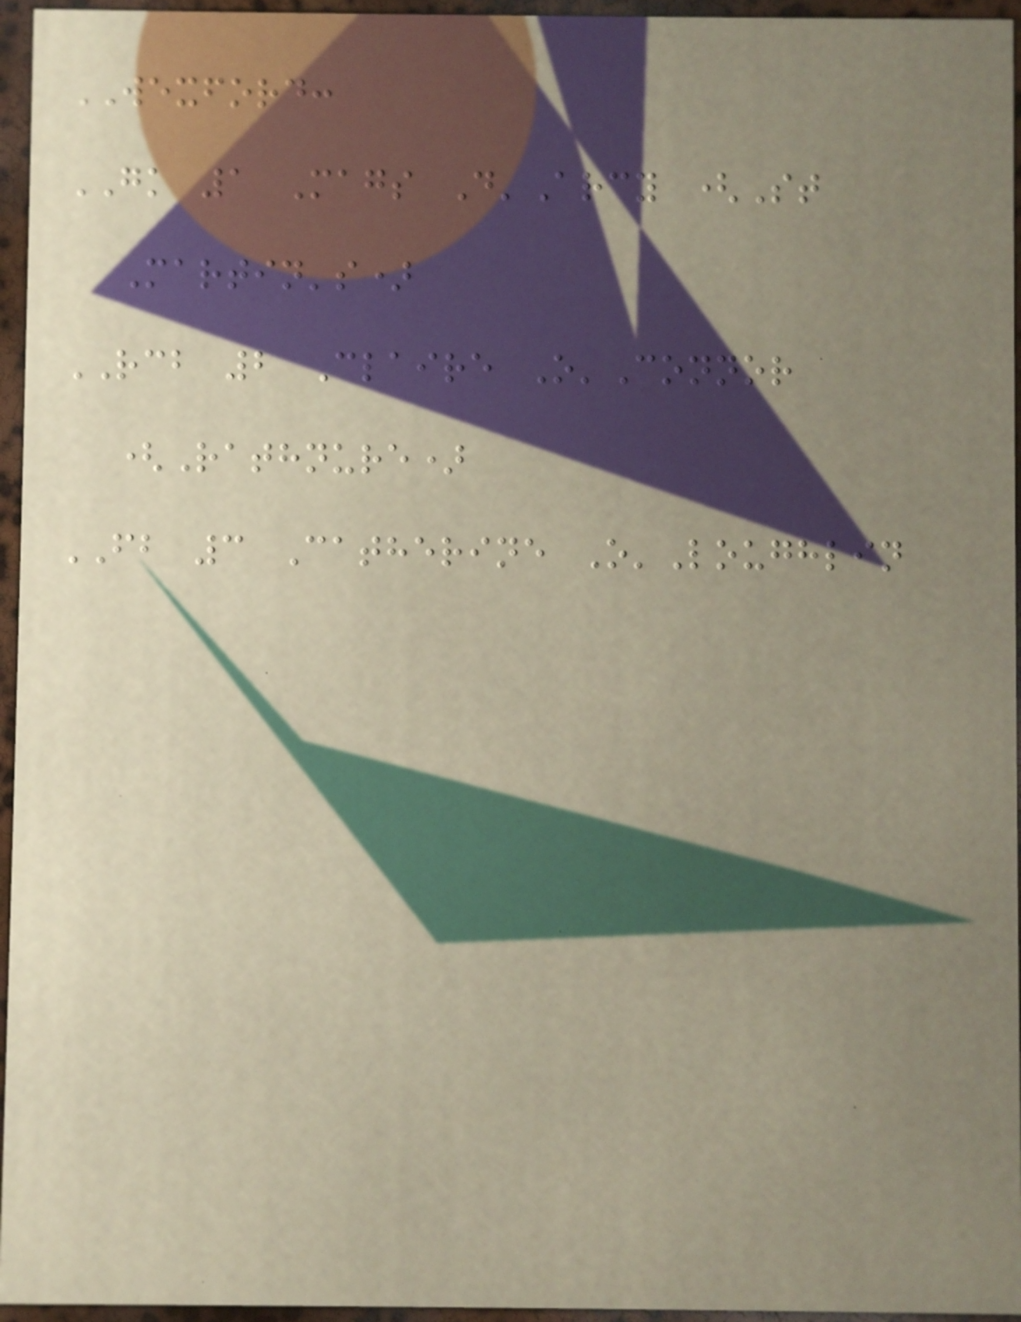WEXFORD:
GK 1 Mags D'Arcy (St
Martin's)
RCB 2 Claire O'Connor
(Rathnure)
FB 3 Catherine O'Loughlin
